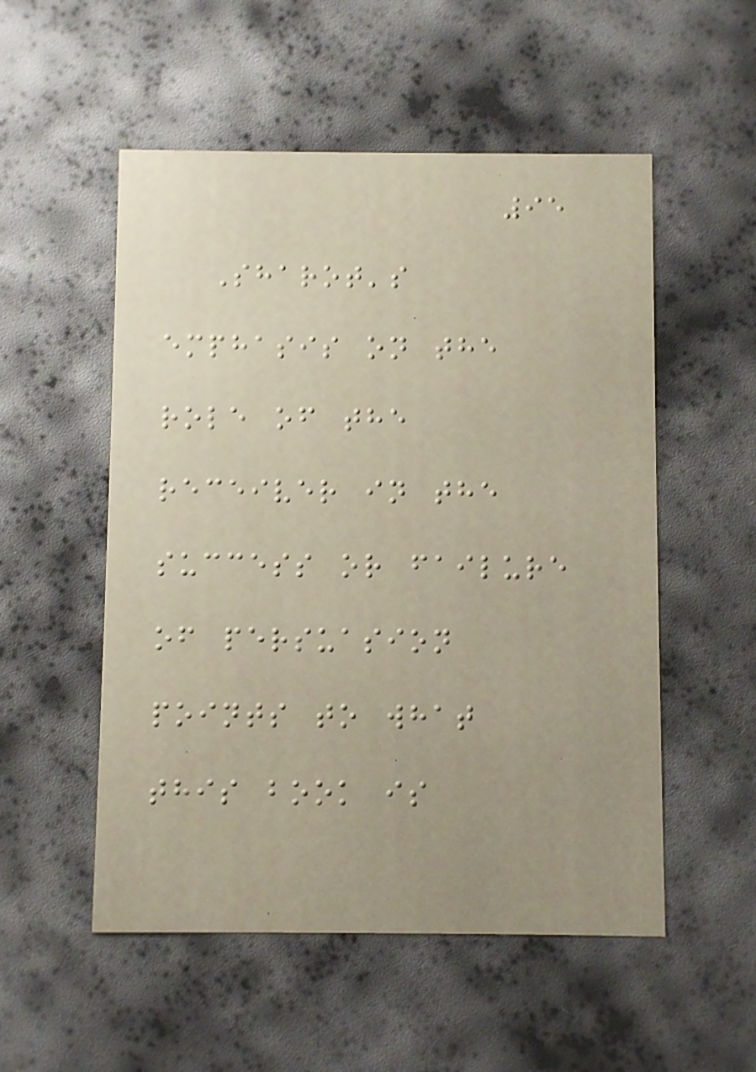95
Sharot's
emphasis on the
role of the
receiver in the
success or failure
of persuasion
points to what
this book is
